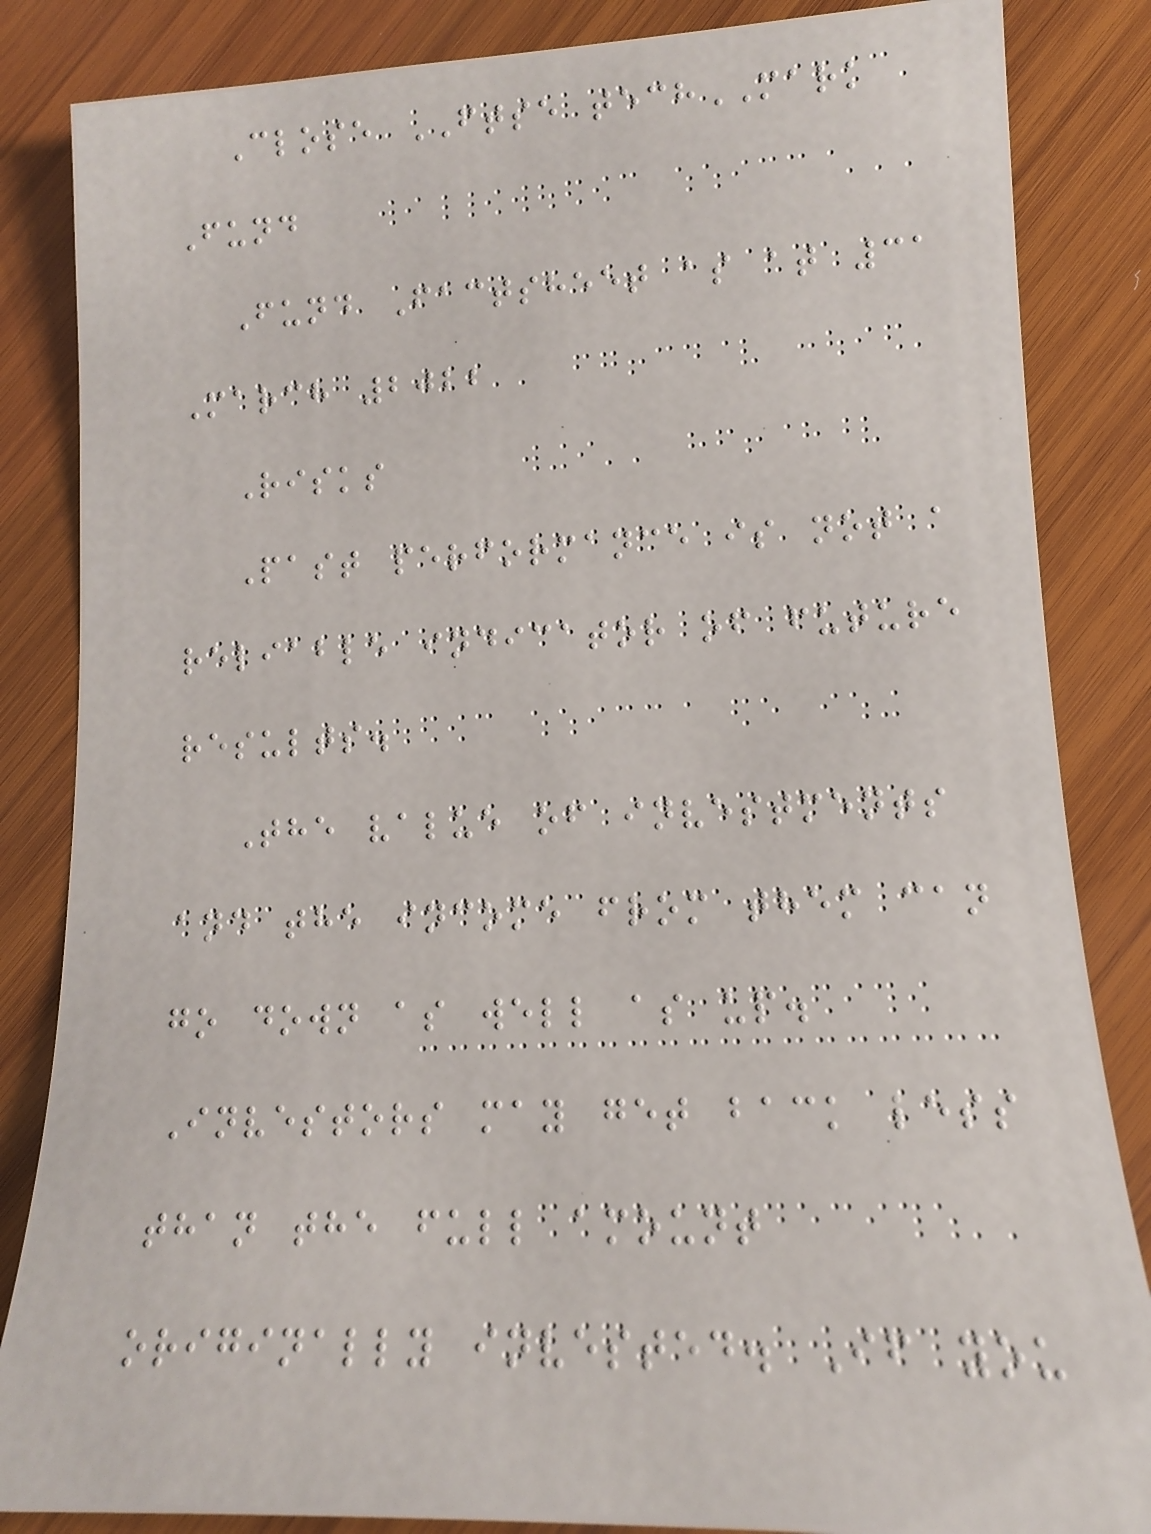Close FTSE techMARK
Fund
Fund Factsheet as at 31
March 2022
Risks
Past performance is not a
reliable indicator of future
results.
The value of investments
and the income from them can
go down as well as up.
Investors may get back less
than the full amount
originally invested. If you
